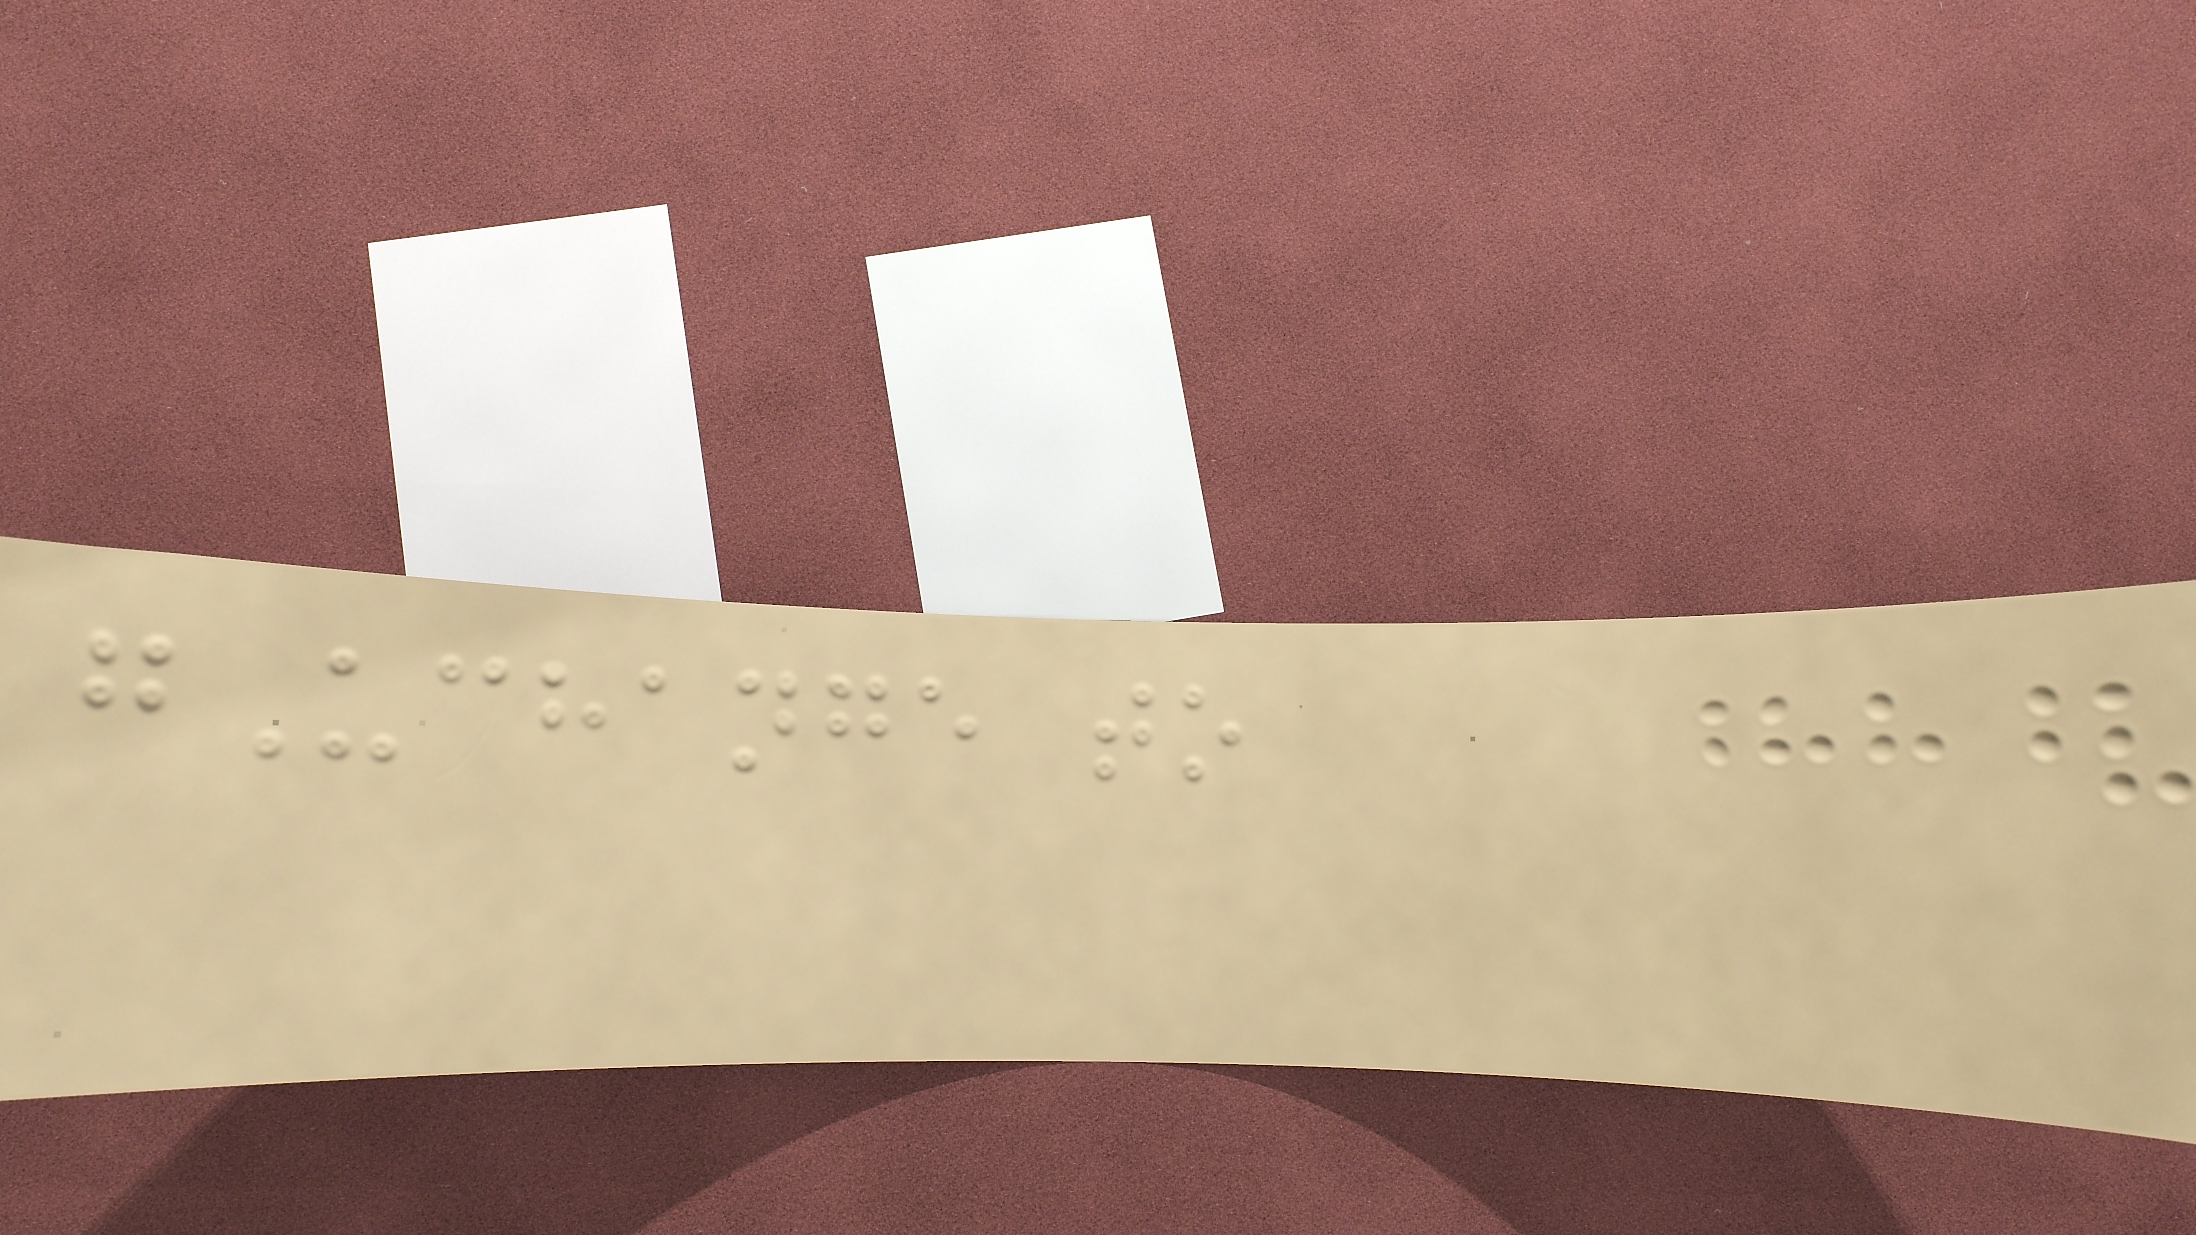gUchange to
